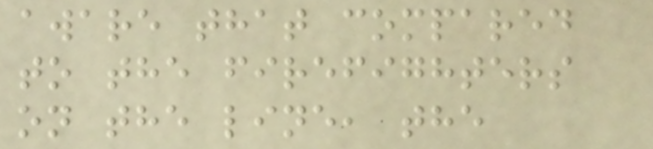aware that compared
to the firefighters
on the line, the
